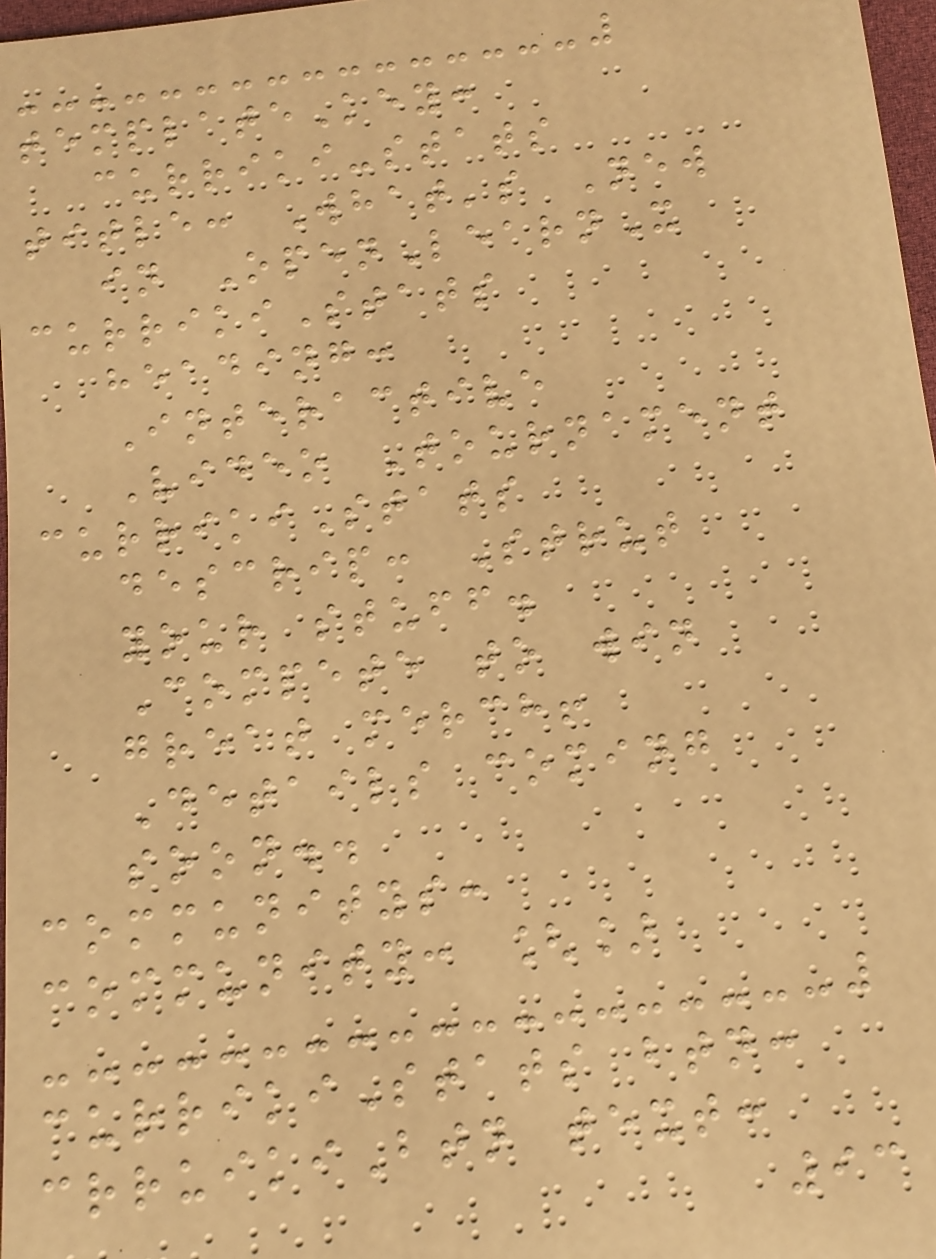templateKey:
curriki-stats
title: What's New
in OpenLearnX
currikiStats
heading:
Interactive
Video Tournament
currikiStats
descrip: Strut
your stuff.
Compete to win
great merch!
Details coming
soon..
communitys:
community: []
currikiStats btn:
crruikiBtn text:
93
